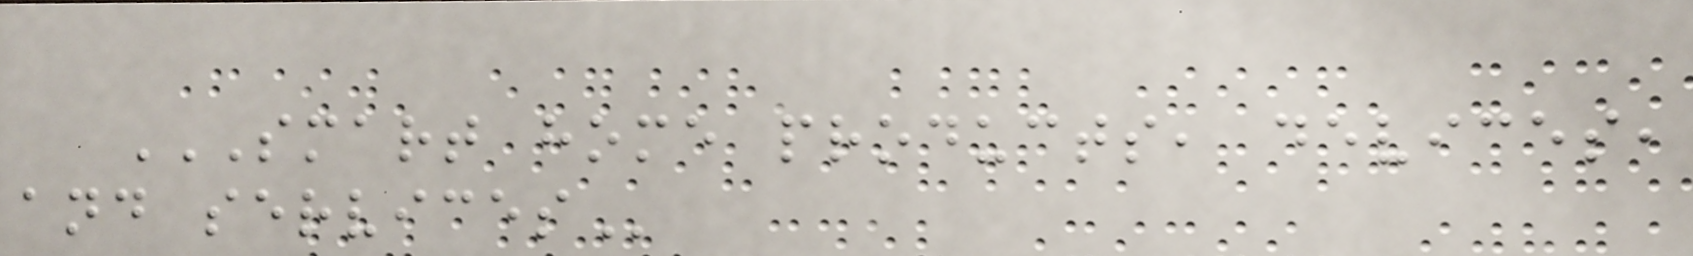SMART HOME PRODUCTS, DEVICES,
AND SERVICES
